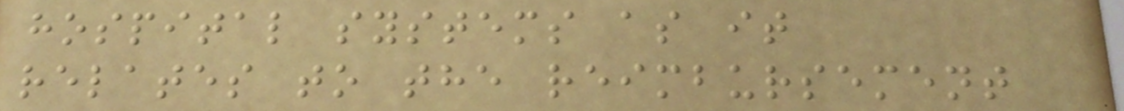hospital systems as it
relates to the reimbursement
